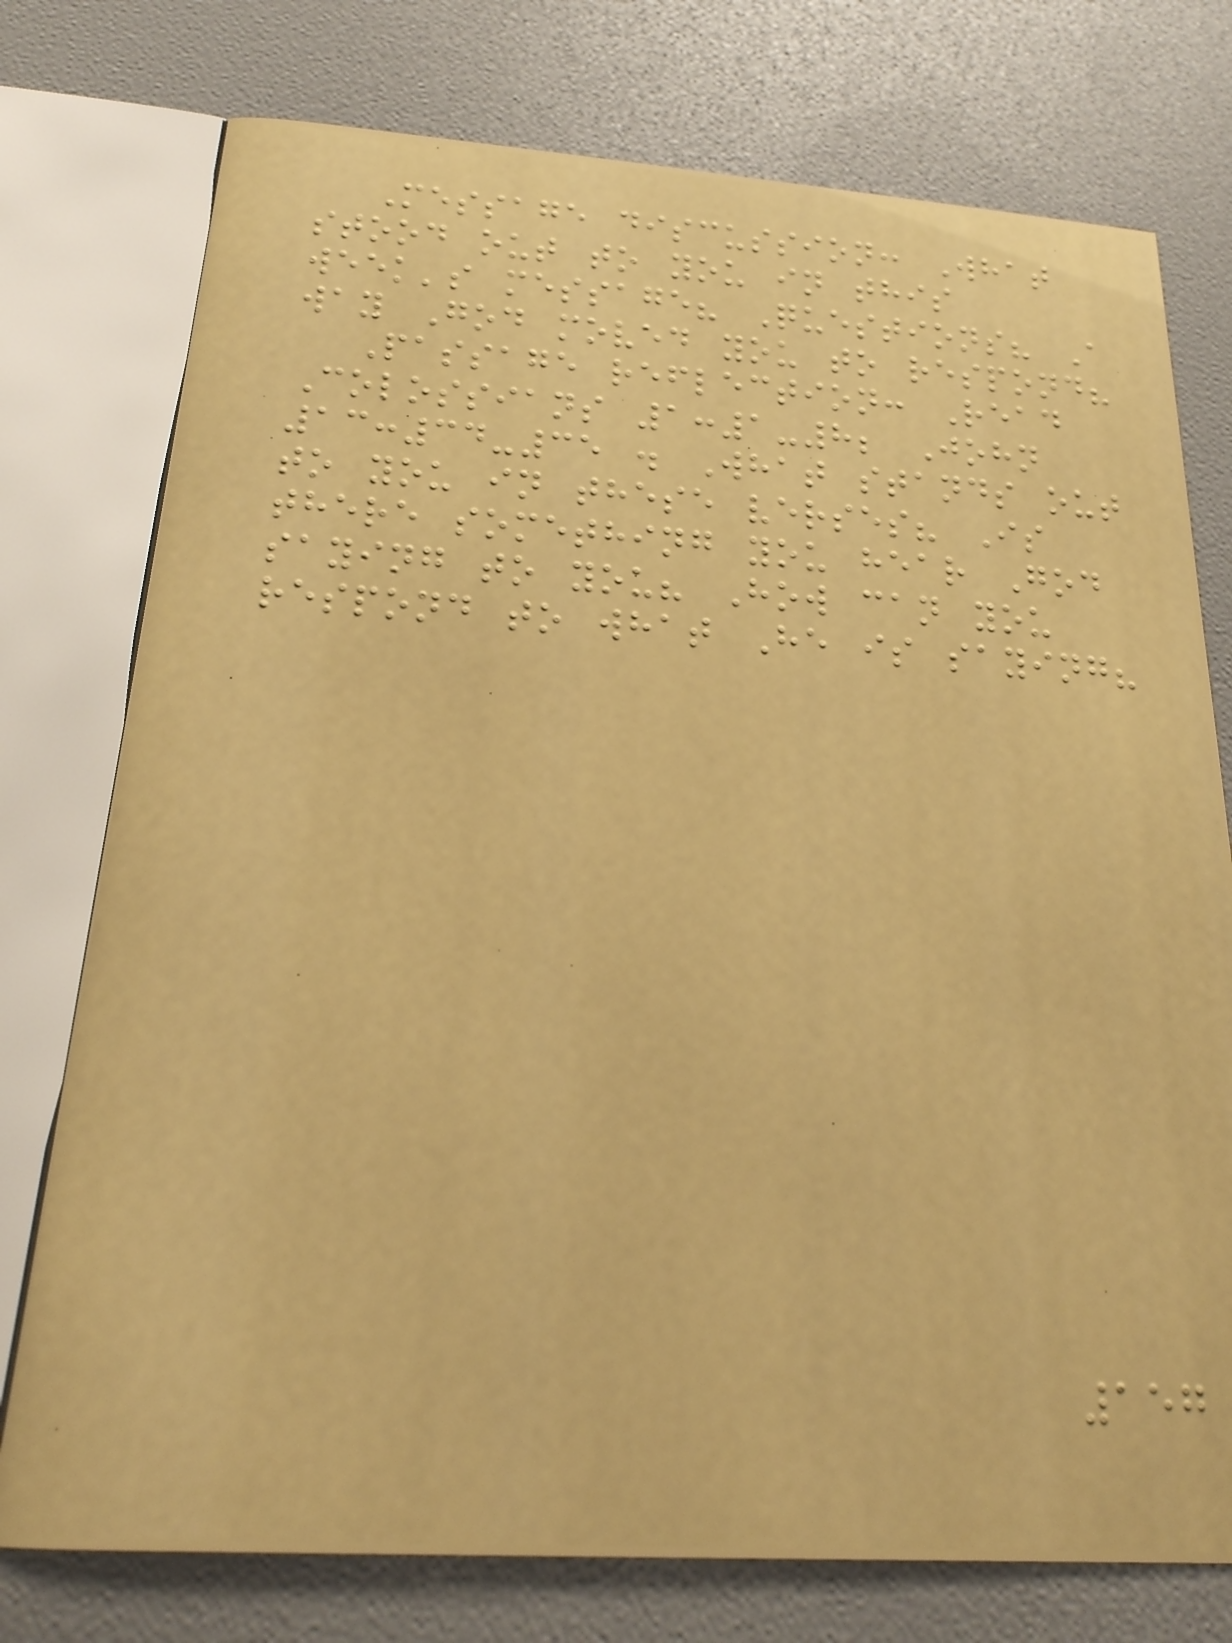Message discussion: What
stood out to you in this
week's message? Questions? A
way God moved you to respond?
Passage reflection: Read
Colossians 1:1-8; John
13:34-35 . What stands out
to you in these verses? Is
there something you hear God
saying to you? How can you
respond to what He is saying?
157
